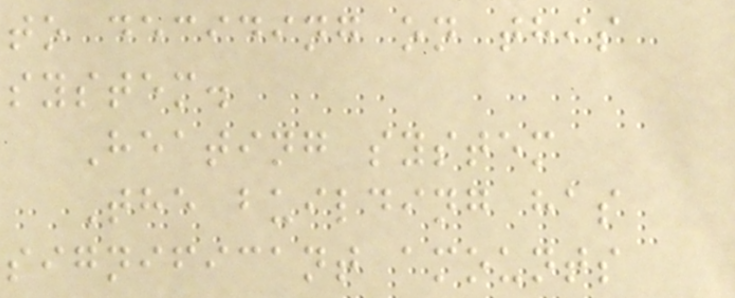to deciding on this
system.
Heating system
The building has
significant amounts
